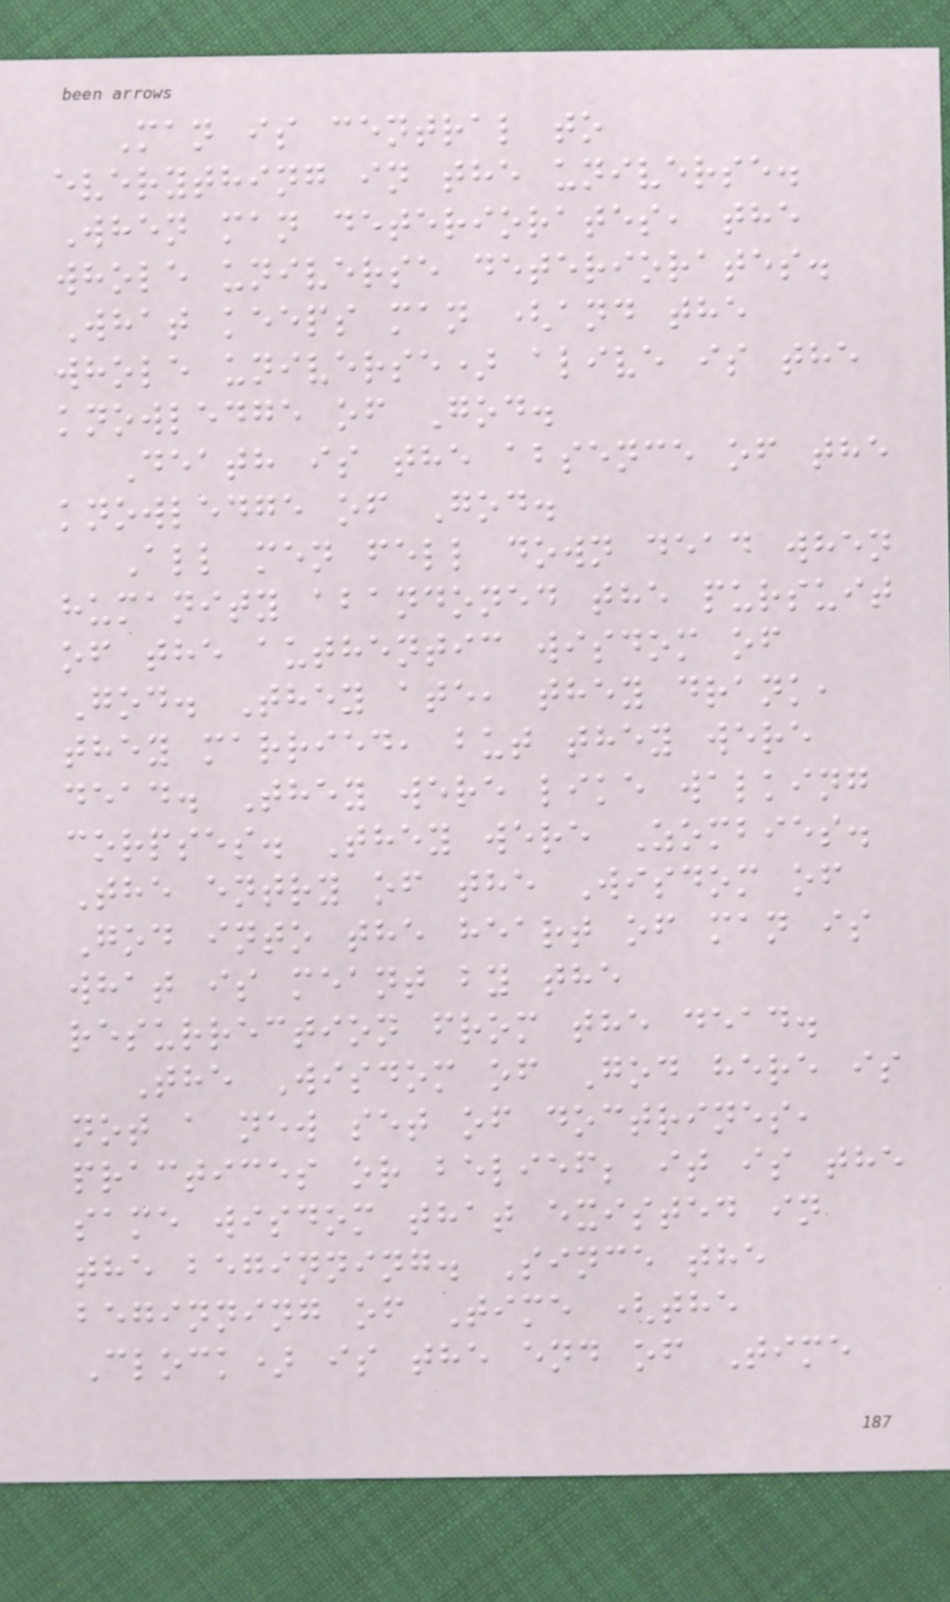Man is central to
everything in the universe.
When man deteriorates, the
whole universe deteriorates.
What keeps man (and the
whole universe) alive is the
knowledge of God.
Death is the absence of the
knowledge of God.
All men fell down dead when
humanity abandoned the pursuit
of the authentic wisdom of
God. They ate, they drank,
they married, but they were
dead. They were like walking
corpses. They were Zombies.
The entry of the Wisdom of
God into the heart of man is
what is meant by the
resurrection from the dead.
The Wisdom of God here is
not a new set of doctrines,
practices or belief; it is the
same wisdom that existed in
the beginning. Since the
beginning of Time (the
Clock) is the end of Time
